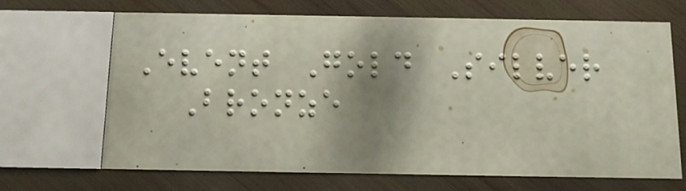Event Gold Silver
Bronze
